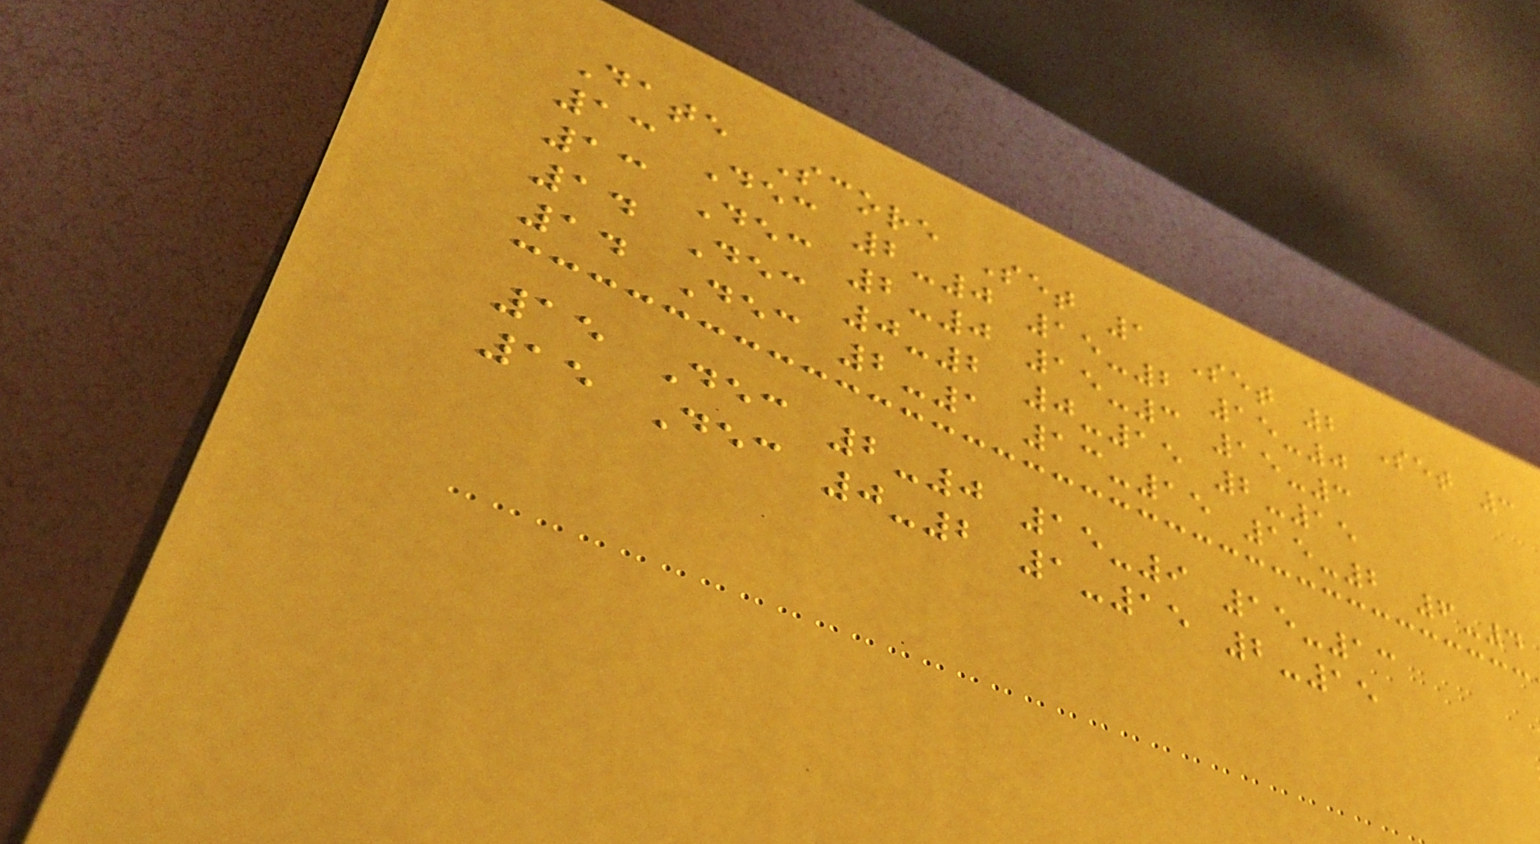Date Score Set 1 Set 2 Set 3
13 Dec 2-0 15-2 15-0
13 Dec 2-0 15-3 15-3
14 Dec 0-2 0-15 2-15
14 Dec 2-1 13-15 15-2 6-4
15 Dec 2-0 15-9 15-13
15 Dec 0-2 1-15 2-15
